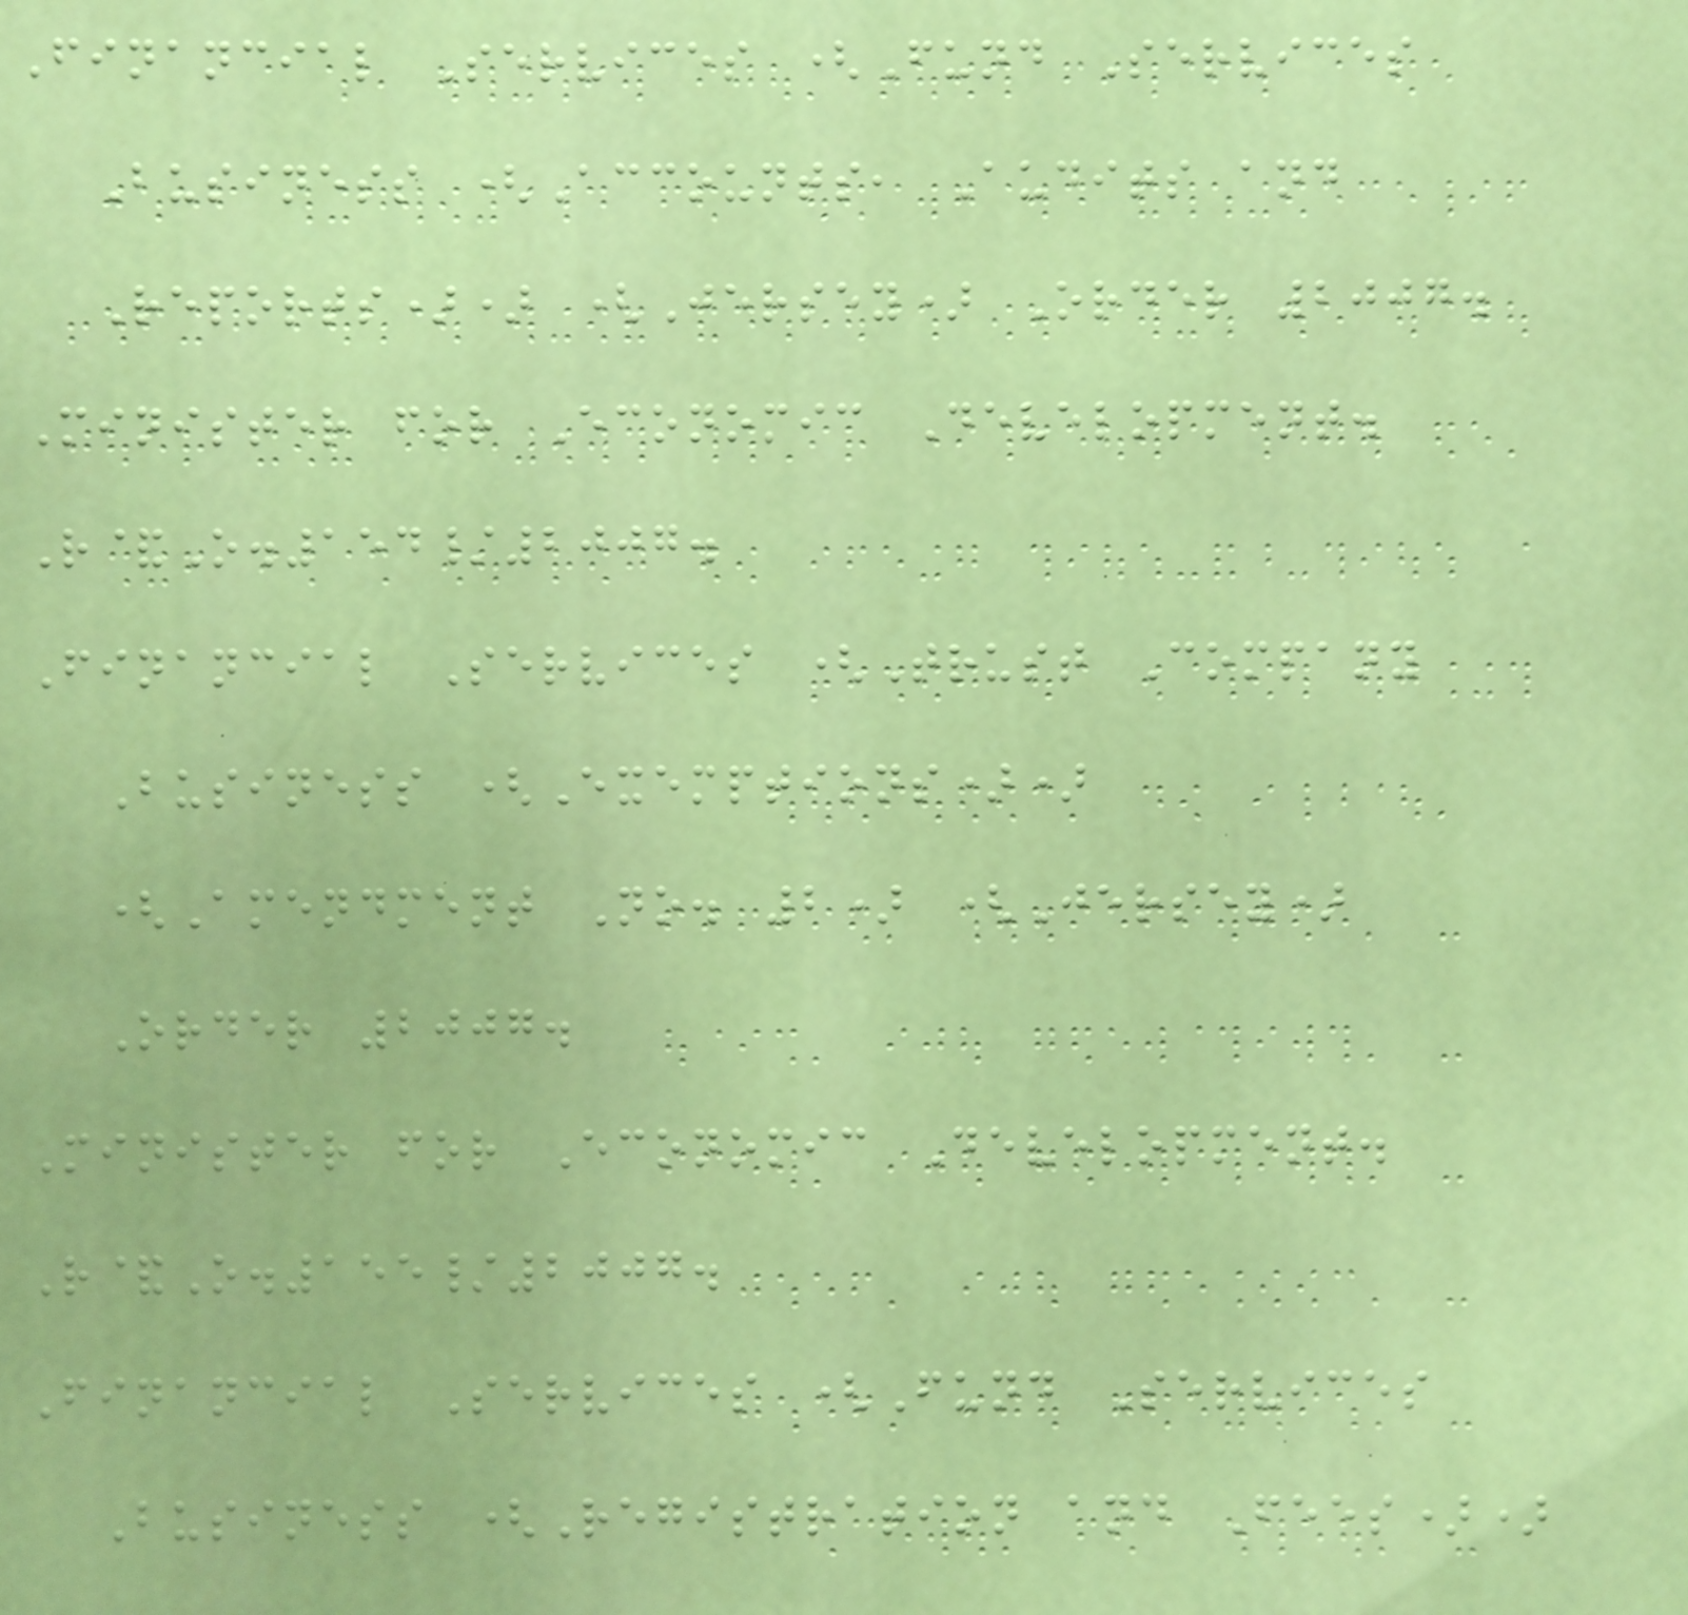Financial Services (Fund Services
Business (Accounts, Audits and
Reports)) (Jersey) Order 2007.
Minister for Economic Development.
R&O.154/2007.
Financial Services (Trust Company
Business (Exemptions))
(Amendment No. 2) (Jersey)
Order 2007.
Minister for Economic Development.
R&O.155/2007.
Financial Services (Fund Services
Business (Registration and Fees))
